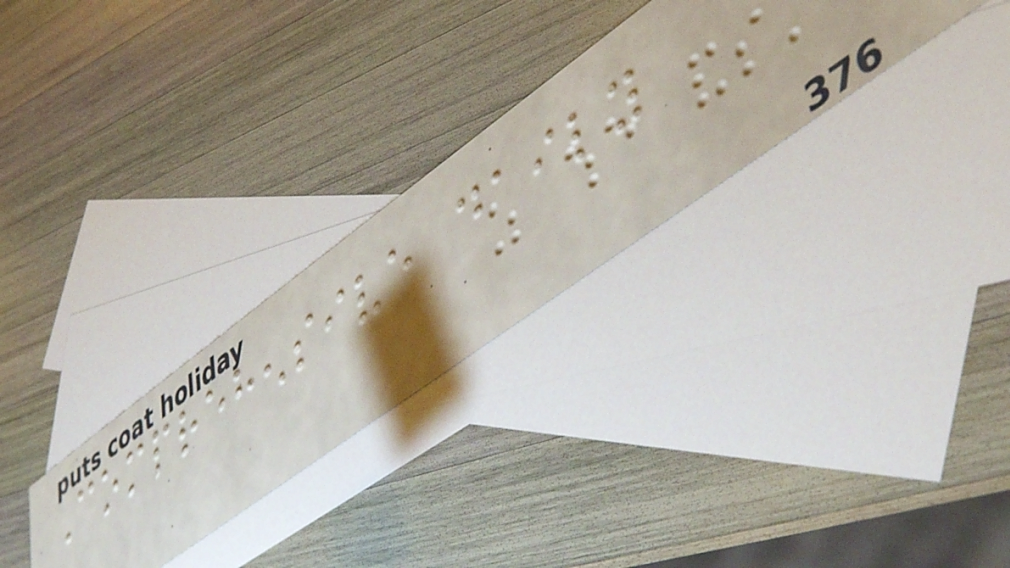Comprehensive daily
